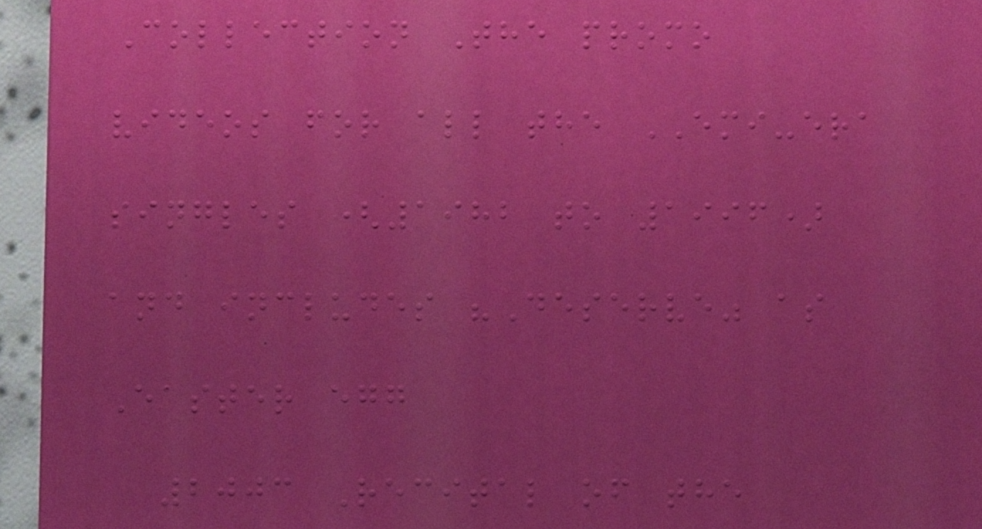Collection The promo
videos for all the EMI-era
singles (1982 to 1996)
and includes "Deserve" as
Easter egg
2003 Recital of the
